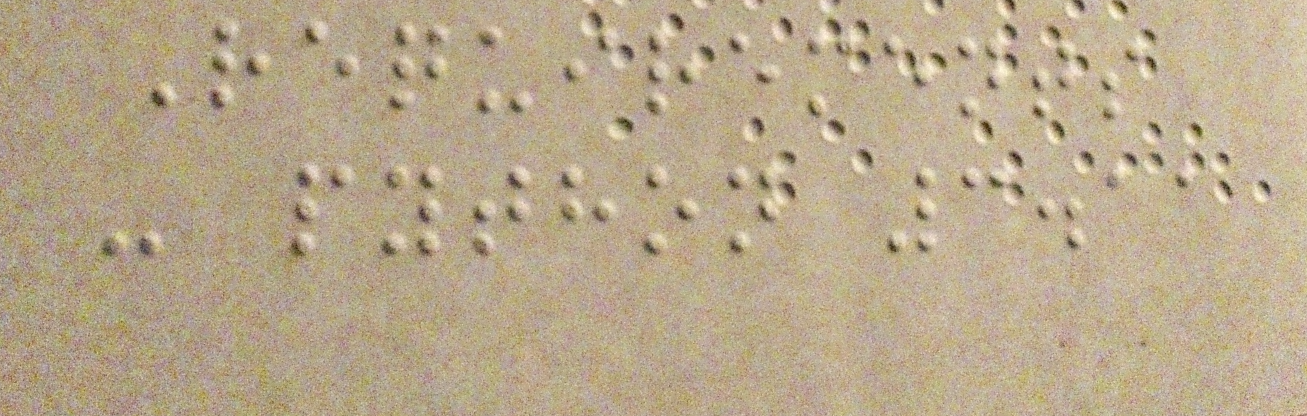Requirements
- python 3.11
